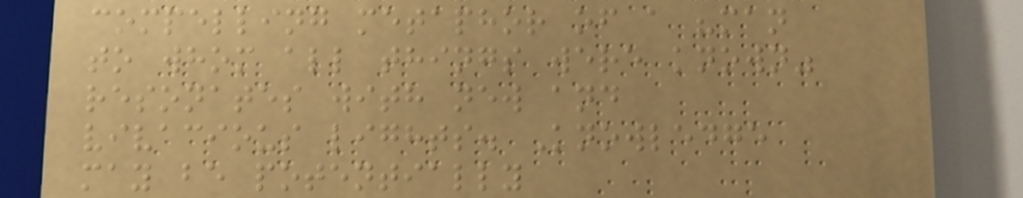compelling metaphor of a "man
to whom all things were known"
resonates with new and
vivacious lights. Knowledge
may be potentially
